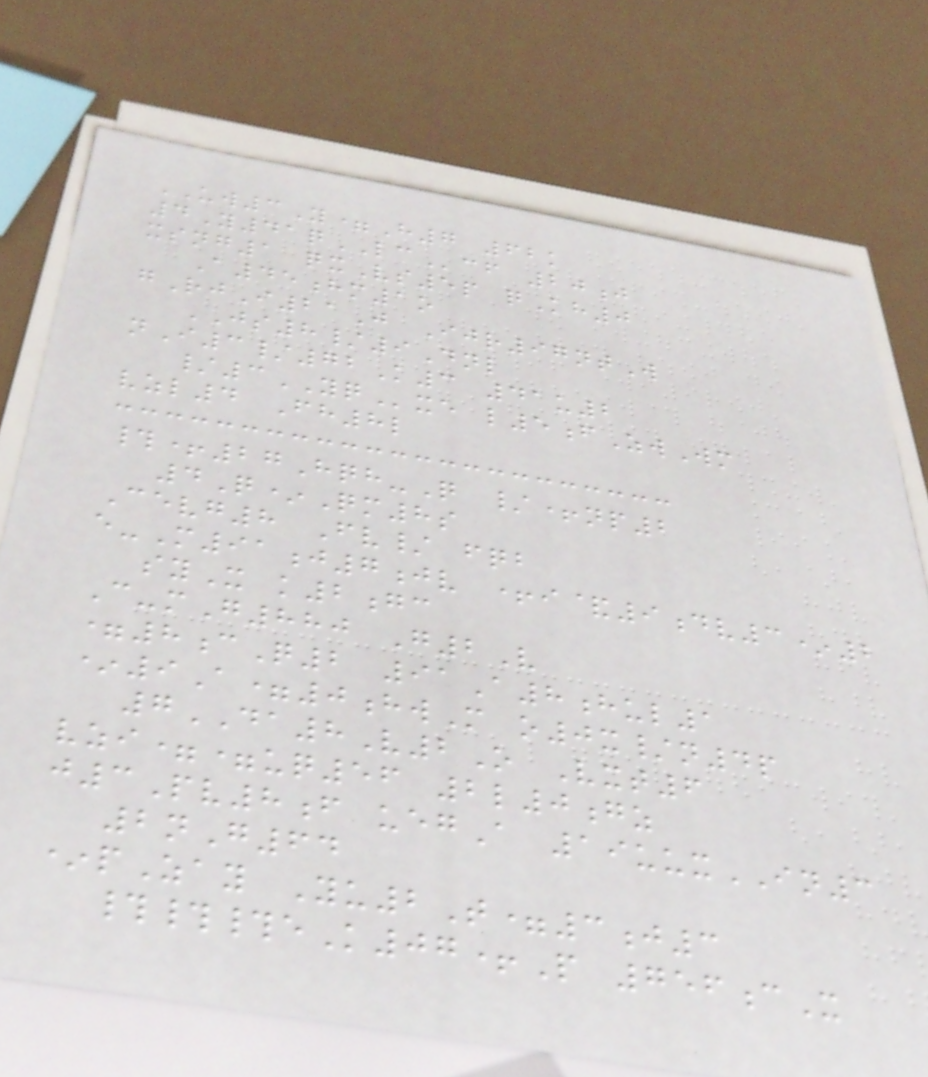UW3Y=H7 62k
4Y41qLCcf 20j
xsng1 qxVs5p qKh0
A45hm1o
gRjI21J Ijr97ntW
JS8/9Dnl
nI3/72K3 41u2
/3YQxe l5fZwWm
vzl4 Fh8l
#+27Hqh-Q /+np2
4Q*Qm8s
Cevg8 Fv/ fqb
e-M91j7jv +i&9dv3*2
syX k2gc
C-mG880 G2V
=8cQ2 91A8hul1
*9A=0hwM o0x/n4p
7DA8V2O Vxt6
vzi==uq56 2l0gz
j3Pv8f uegA 19uuxIN3
2nG64
*pZay Yu2T=3j3
###eK07+P 756cX
